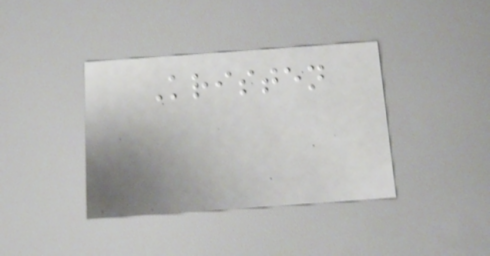Kristen
